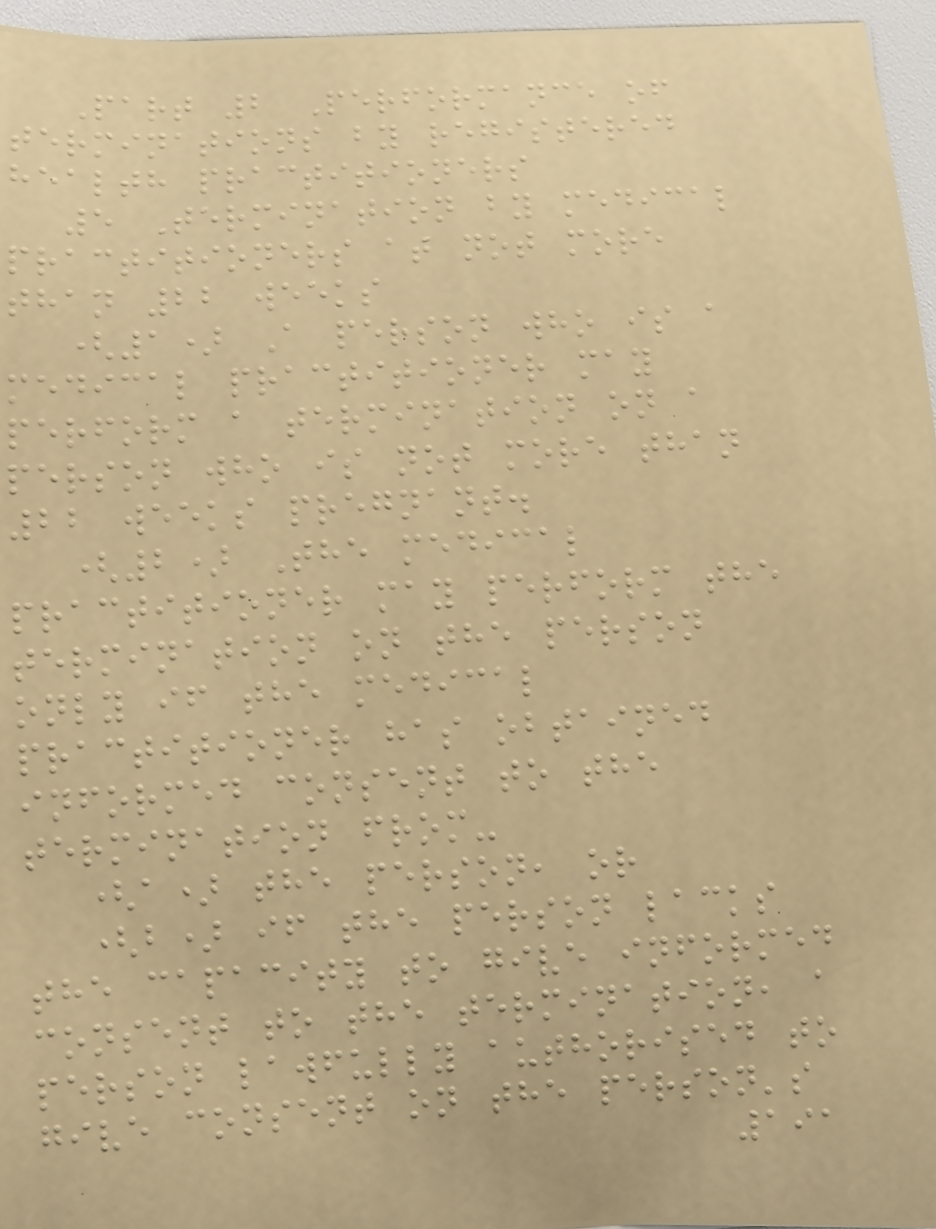Part 2 Performance of
terminations by registered
health practitioners
5 Termination by medical
practitioners at not more
than 22 weeks
(1) A person who is a
medical practitioner may
perform a termination on a
person who is not more than
22 weeks pregnant.
(2) The medical
practitioner may perform the
termination on the person
only if the medical
practitioner has obtained
informed consent to the
termination from-
(a) the person, or
(b) if the person lacks
the capacity to give informed
consent to the termination, a
person lawfully authorised to
give consent on the person's
191
